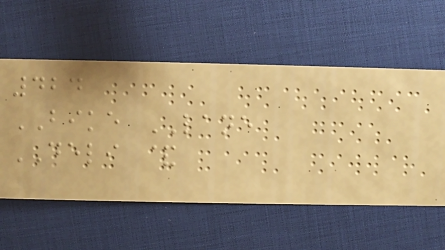424
BIKE LANE
DELI &
